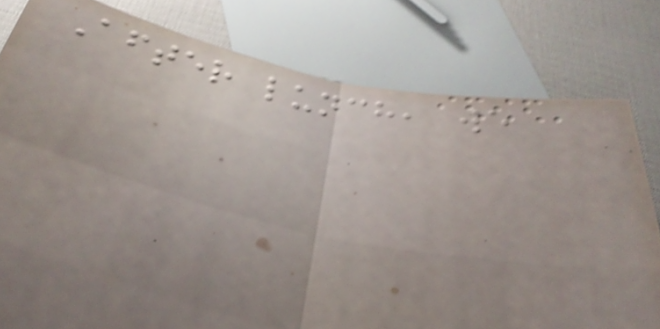After lunch, we
